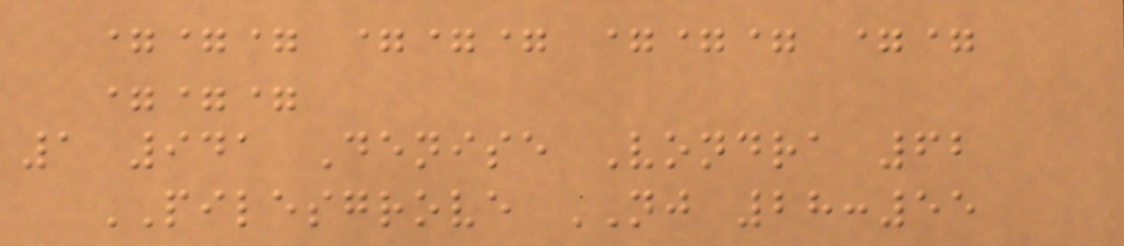=== === === ==
===
1 941 Denise Vondra 62
PILESGROVE NJ 28:55
